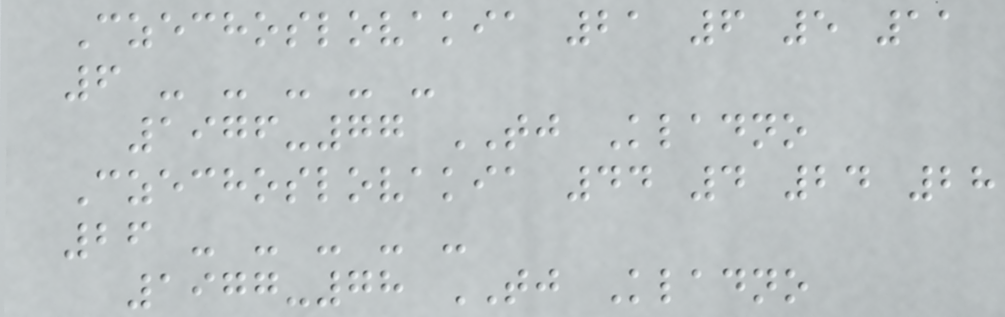Czechoslovakia 21 6 5 11
6 - - - - -
1976-77 TJ Kladno
Czechoslovakia 44 4 24 28
26 - - - - -
1977-78 TJ Kladno
